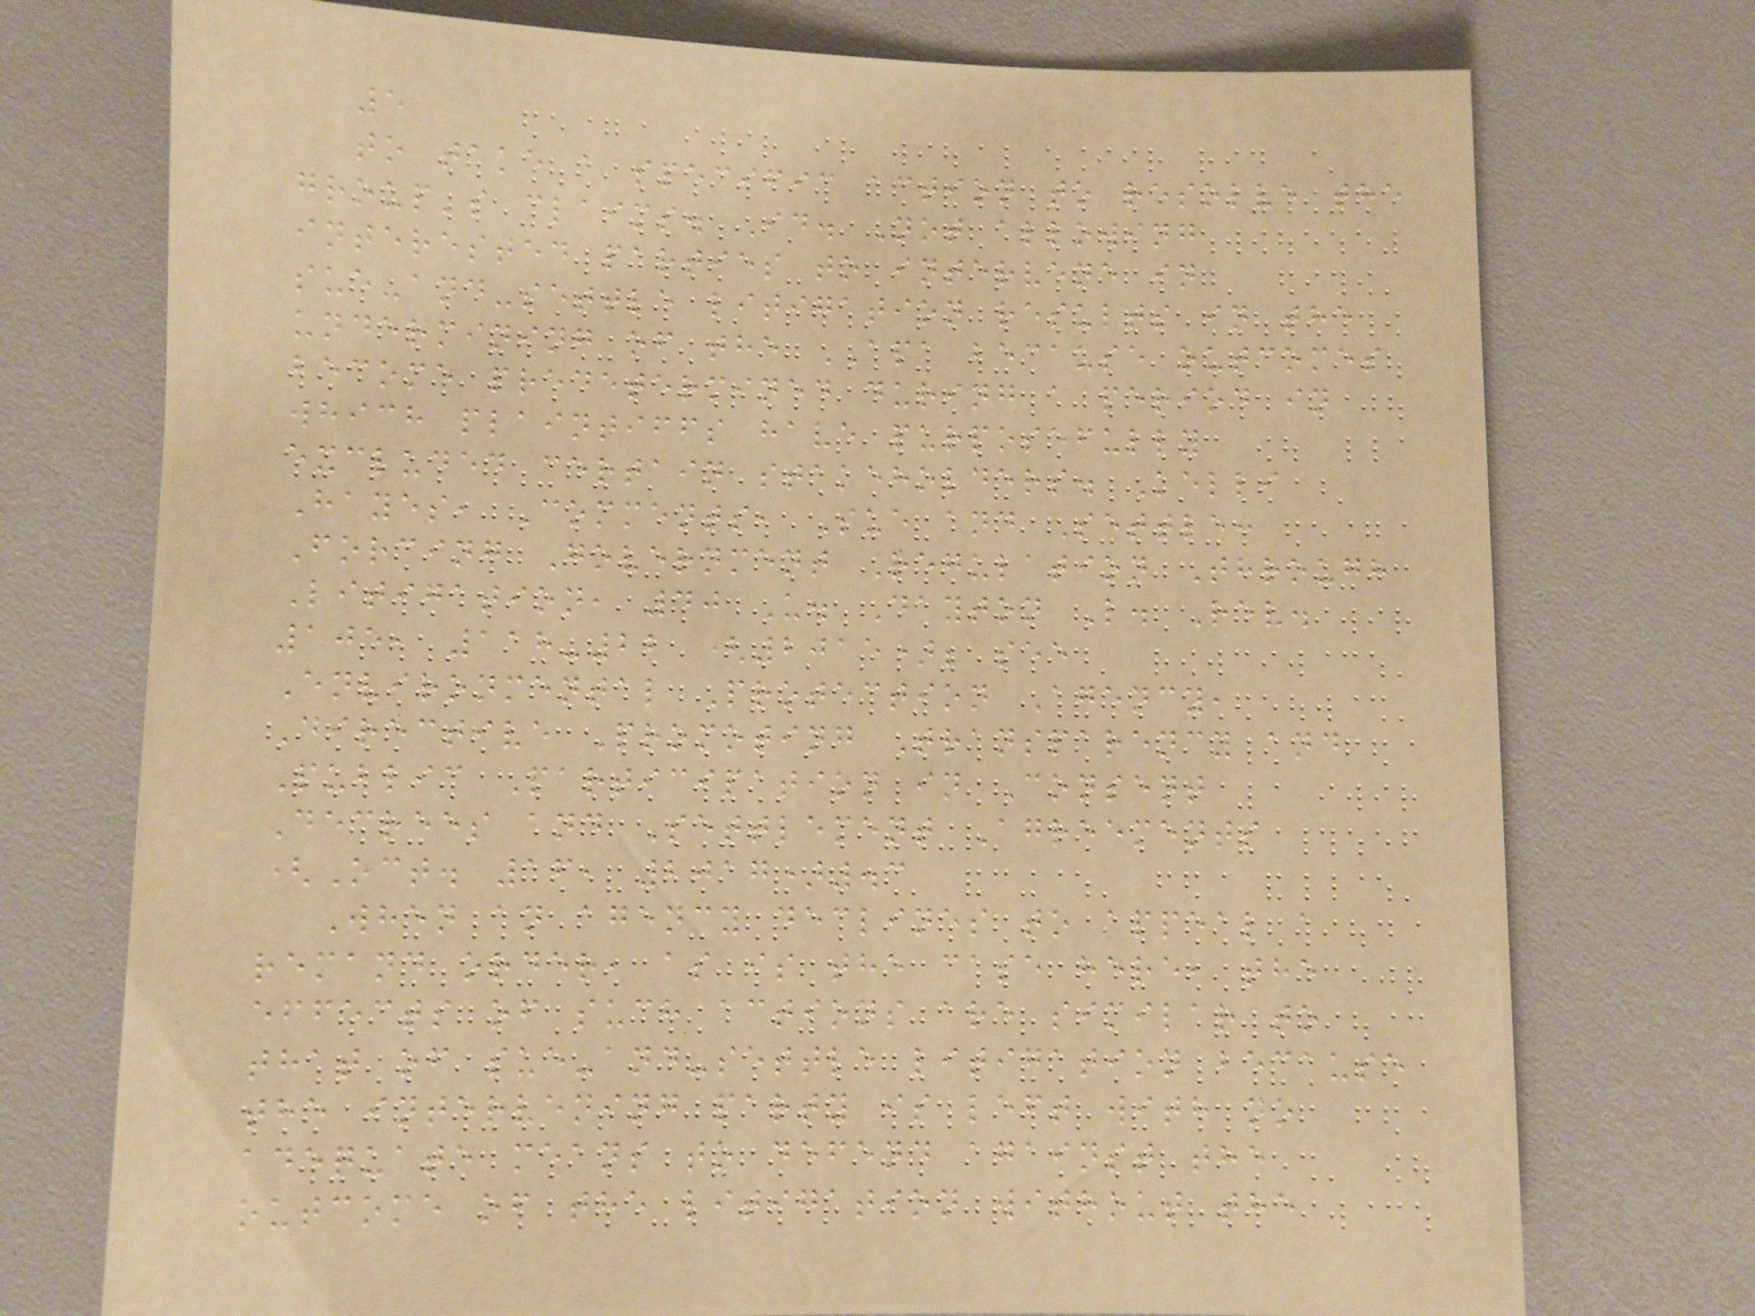5
to take a specific action to resolve the
group's claims. Id. Not allowing
interested parties to intervene in
sue-and-settle litigation results in the
undermining of the APA because outcomes
become predetermined during a period in
which plaintiffs have purposefully
excluded certain stakeholders. Kelli
Hayes, Comments, Sue and Settle:
Forcing Government Regulation Through
Litigation, 40 U. Dayton L. Rev.
105, 118-22 (2015); see
Environmental Protection Agency,
Directive Promoting Transparency and
Public Participation in Consent
Decrees and Settlement Agreements
(Oct. 16, 2017).3
When an agency declines to appeal a
remand order, as is the case here, the
effects of such actions are similar to
that of sue-and-settle litigation because
the intervening party is left with no
adequate means to defend against the
outcome of the litigation without the
